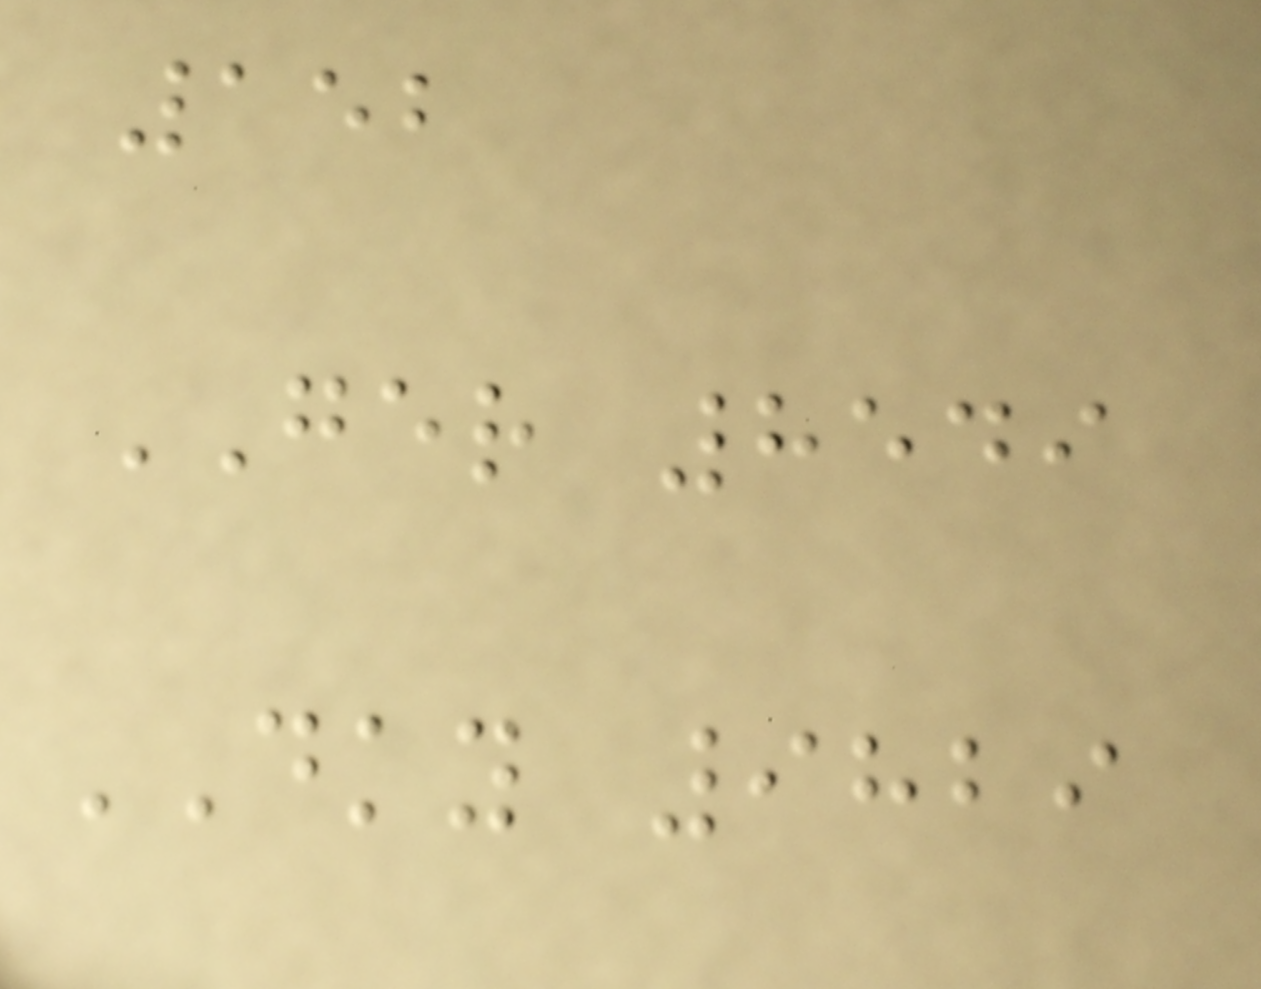152
GER 8549
DKY 9829
